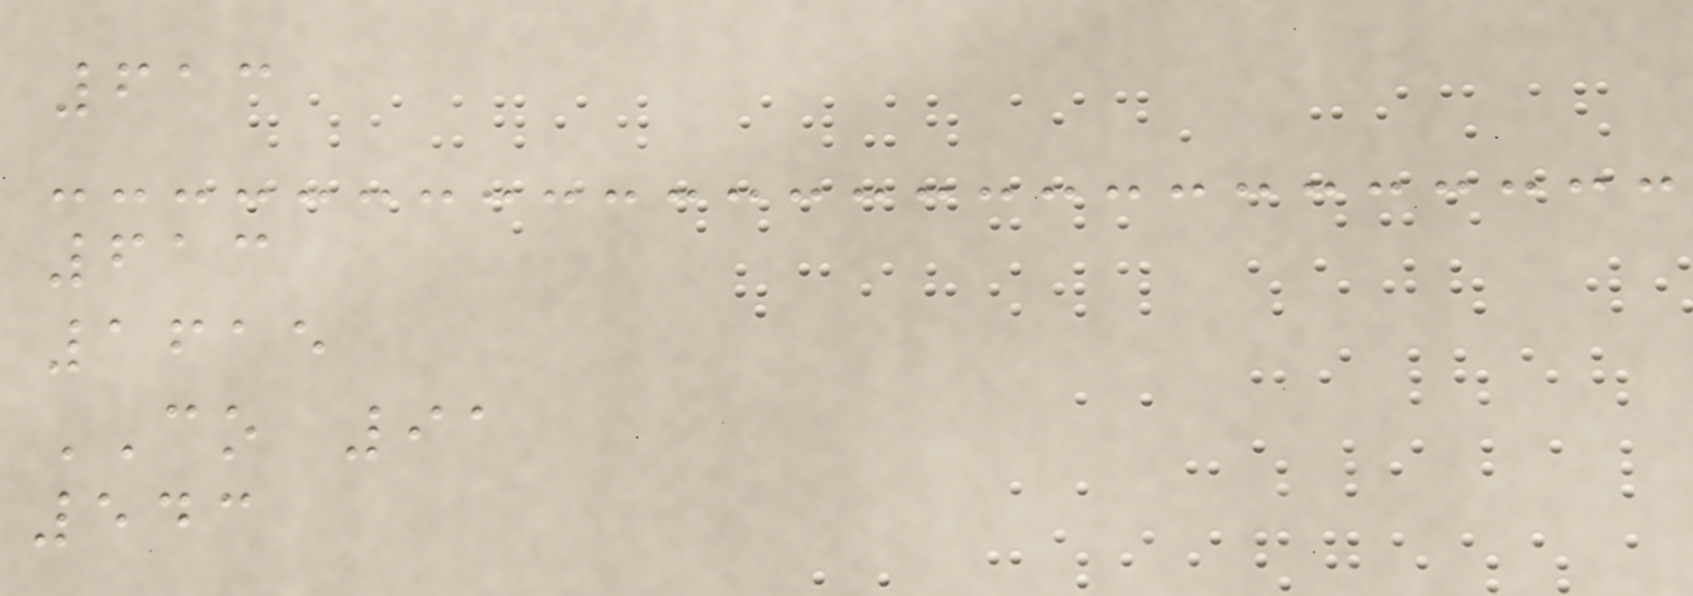613
613
1615
CO 91
543
